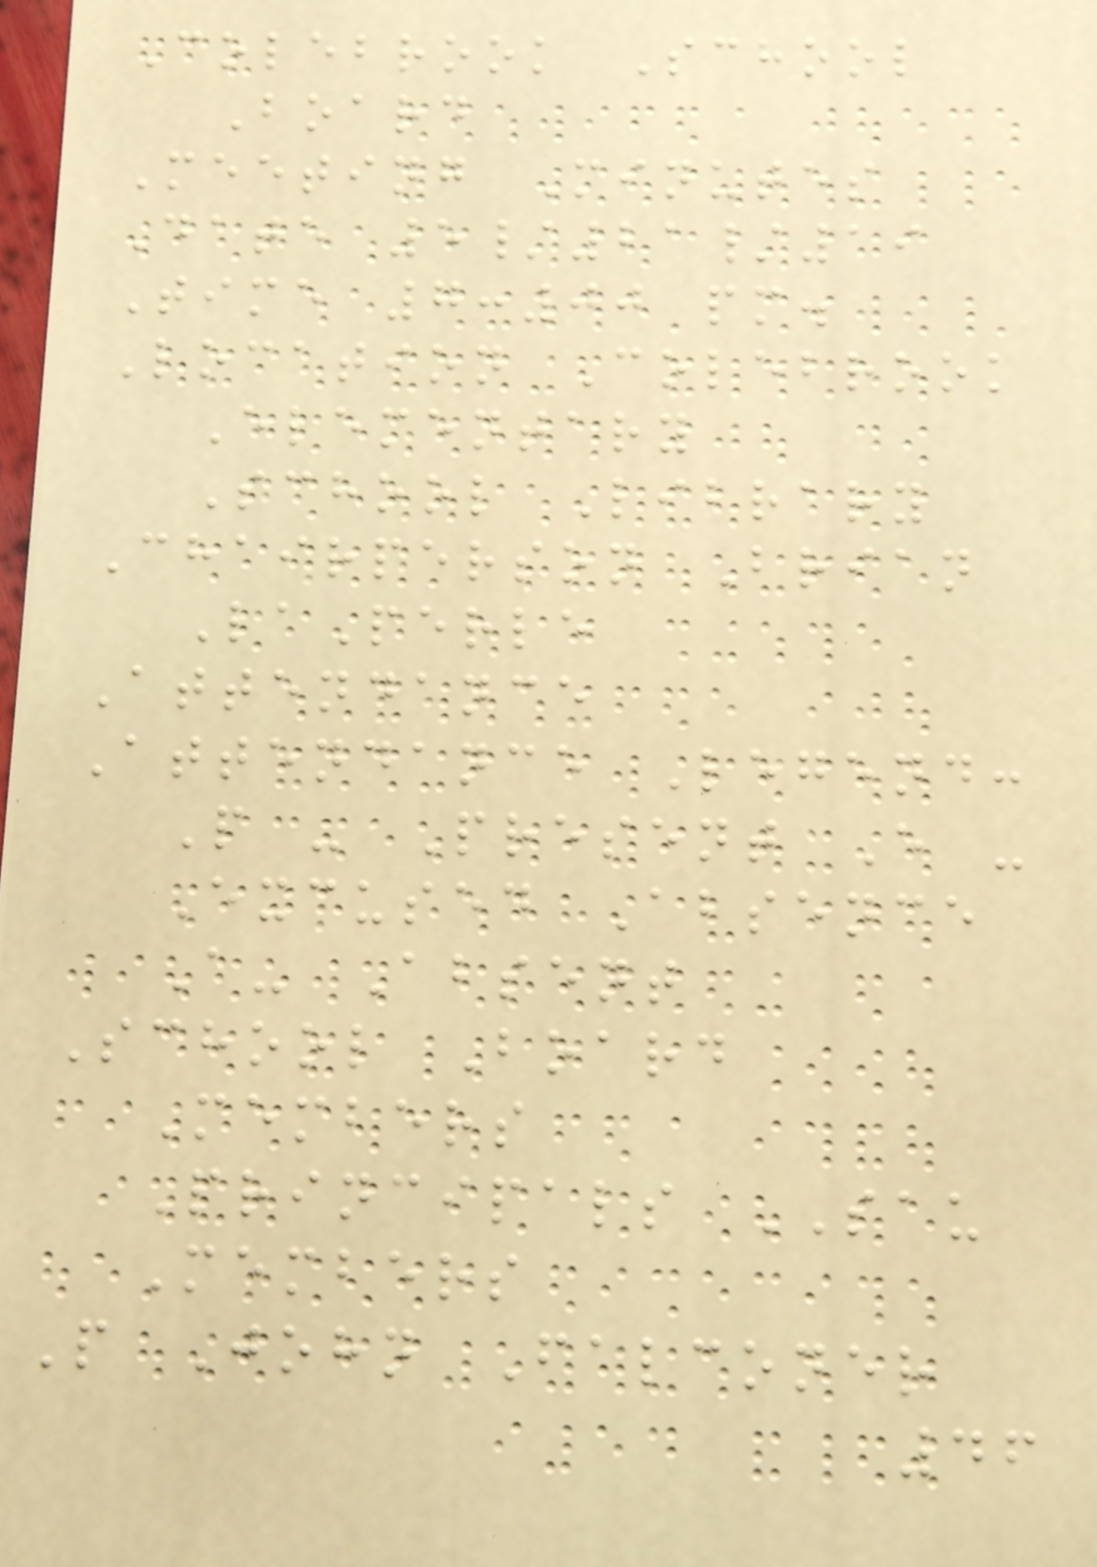Colebrook School
Board
Meeting Minutes
Date 5/21/19
Time 7:00 pm.
Location Colebrook
Elementary
School Library
Chairperson Brian
LaPerle
Attendance
Attendance Legend:
P - Present E -
Excused Absence
A- Absent
School Board
Members
Principals SAU
Members
P John Falconer
46
